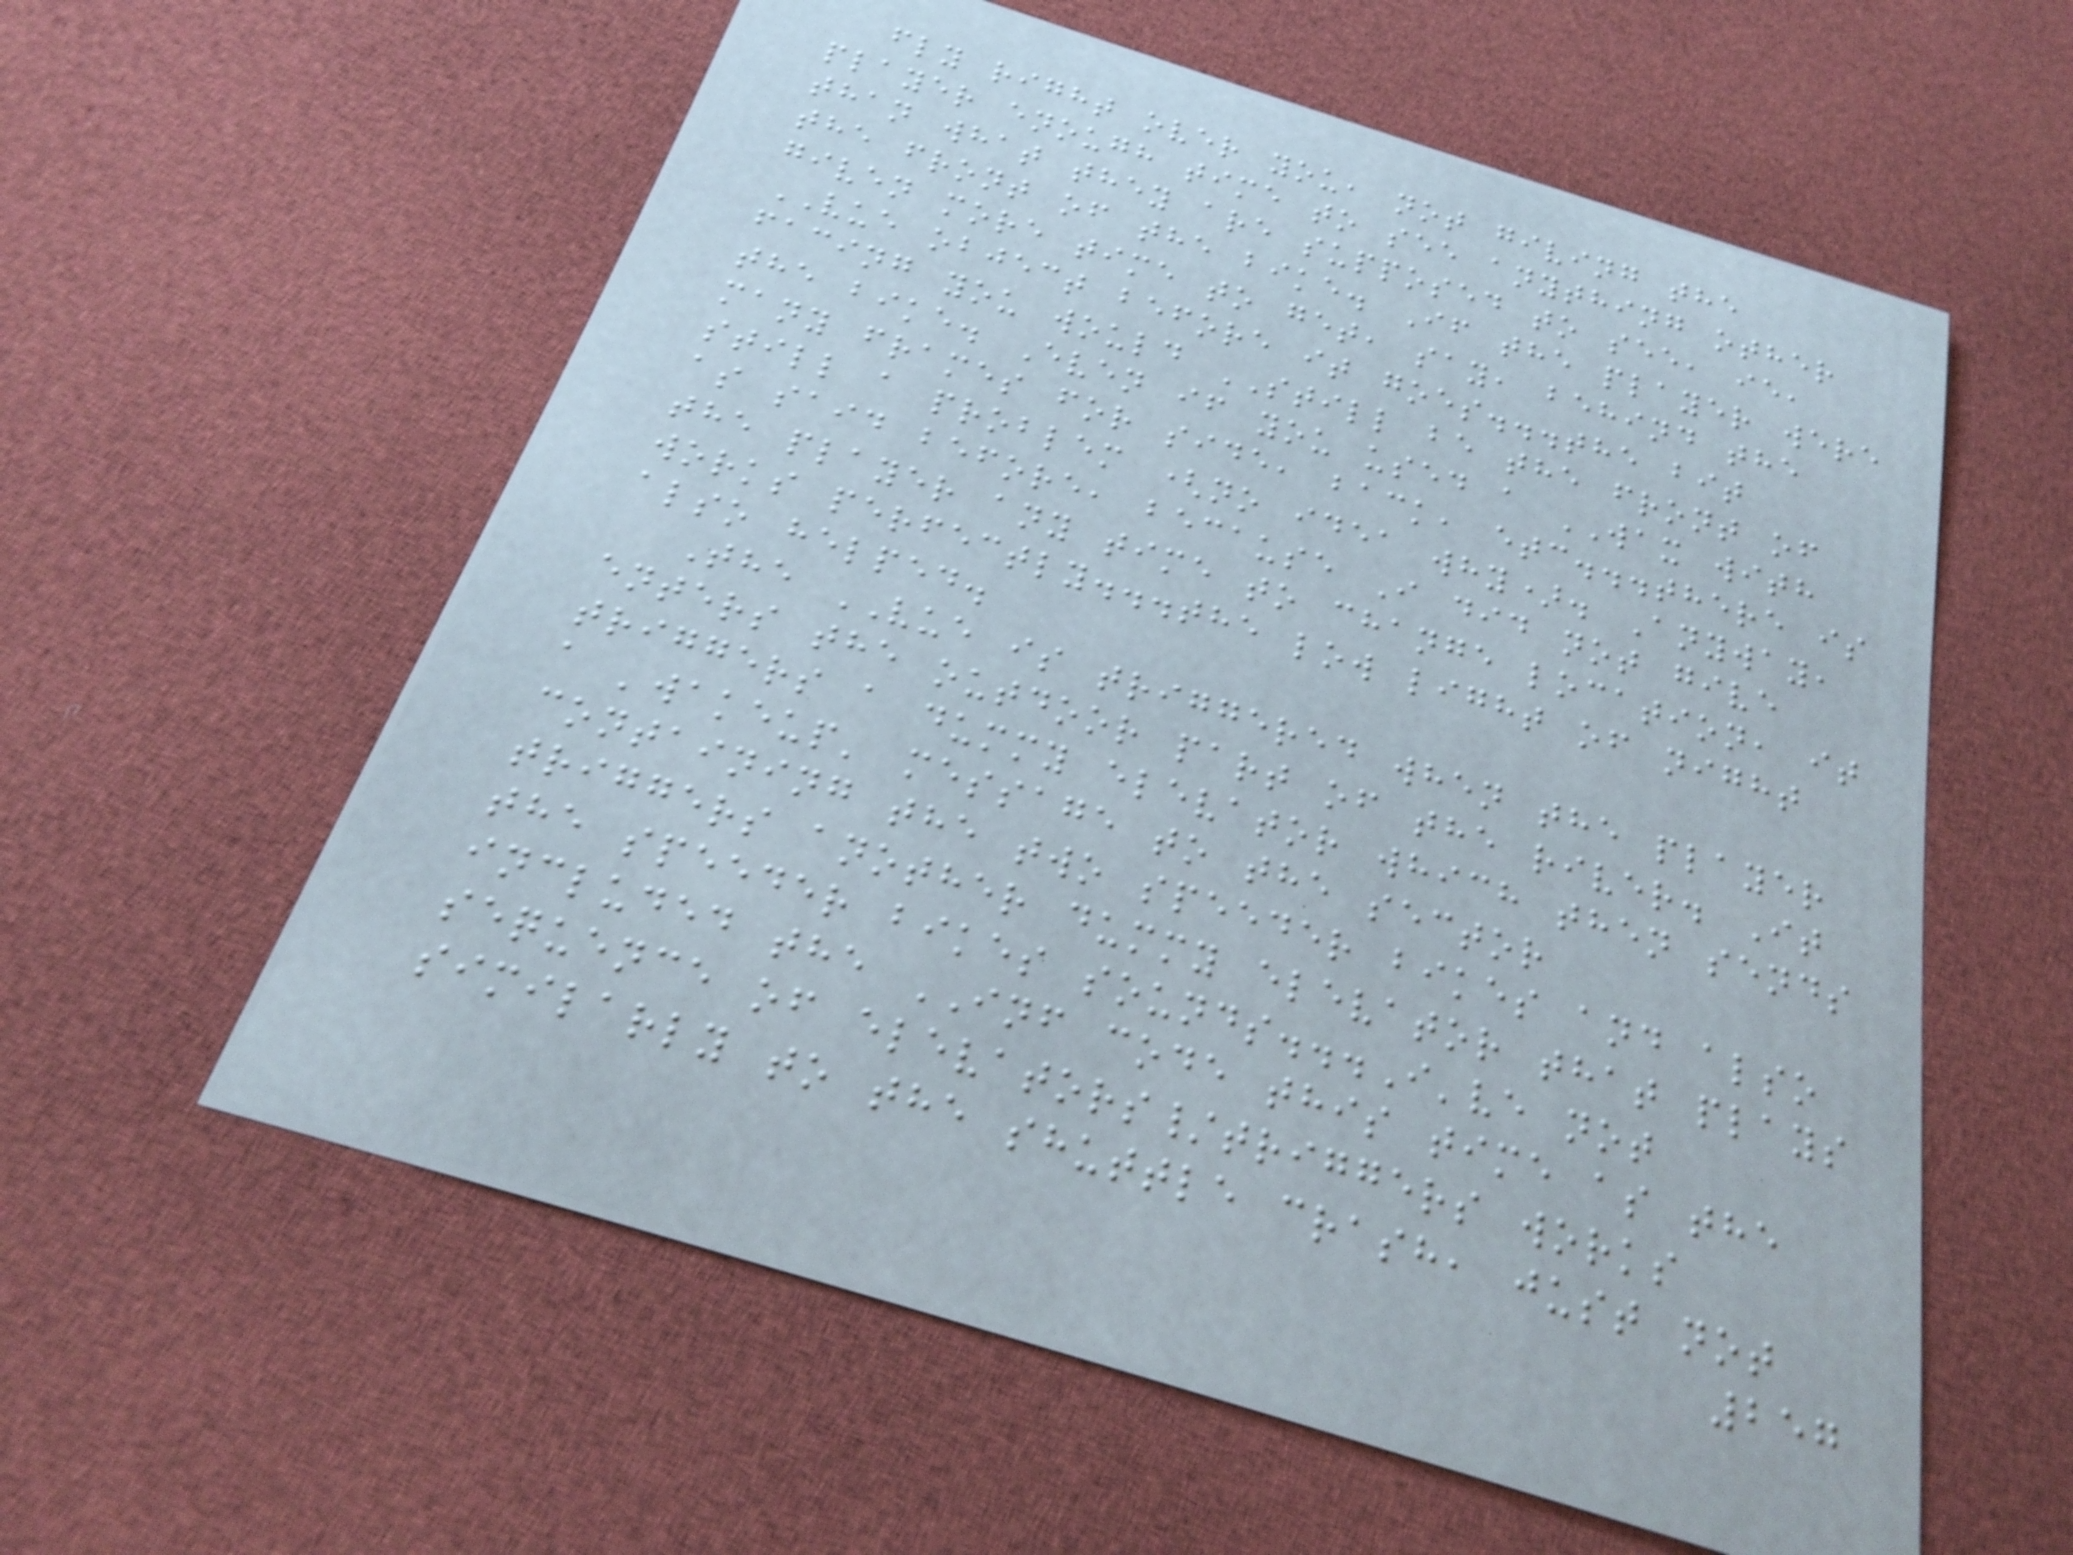fly right over you, not giving the
player enough time to see anything other
than what they are supposed to see, ie,
the front of the bike. If the player were
given more time to get, say, behind the
VUE object before it goes...the bit
facing you would STILL be the front of
the bike. Even if you used a WAX with
many frames for side, back, etc...there is
still a problem (no idea why). Anyway,
as said before, because I did not give
the player any time to change location, it
works perfectly...the low light of night
also helped.
The VUE is triggered when the player
enters the outdoor part of the river. It
triggers a dummy elevator which then sends
a 'wakeup' message to the sector
containing the two speeder bikes and also
triggers another dummy elevator that plays
the speeder bikes sounds...I've not
included the INF code this time as the
sequence of elevators/triggers works
similarly to the shuttle crash, just not
257
